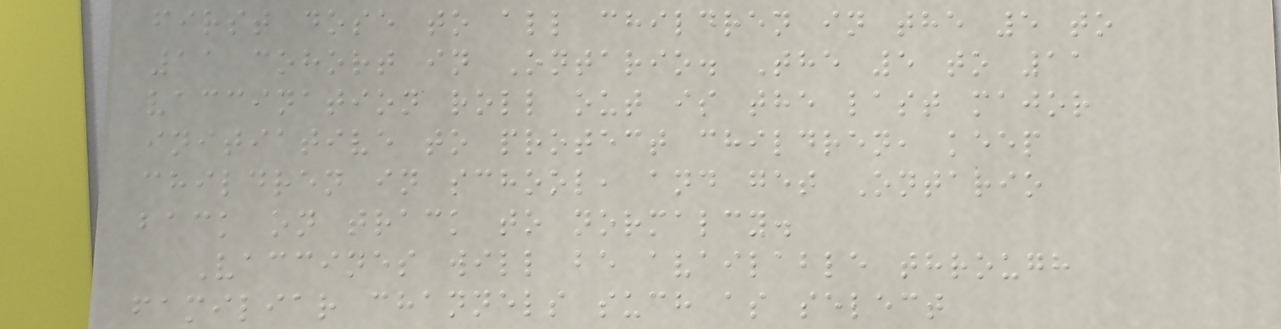first dose to all children in the 5 to
11 cohort in Ontario. The 5 to 11
vaccination roll out is the last major
initiative to protect children, keep
children in school, and get Ontario
back on track to normalcy.
Vaccines will be available through
familiar channels such as select
